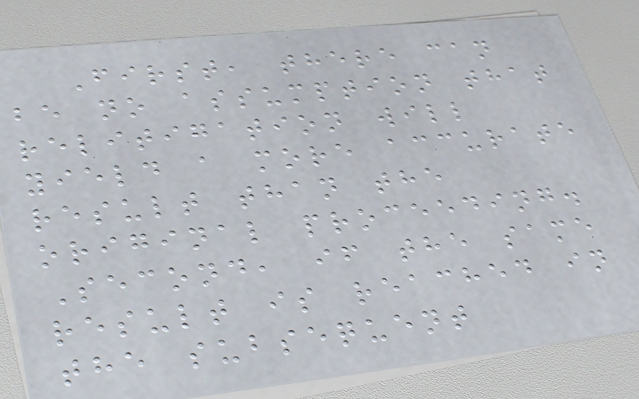First, there can
be no assumption that
relitigation will
yield a more accurate
result than the
original proceeding.
Second, if the same
result is reached in
the subsequent
